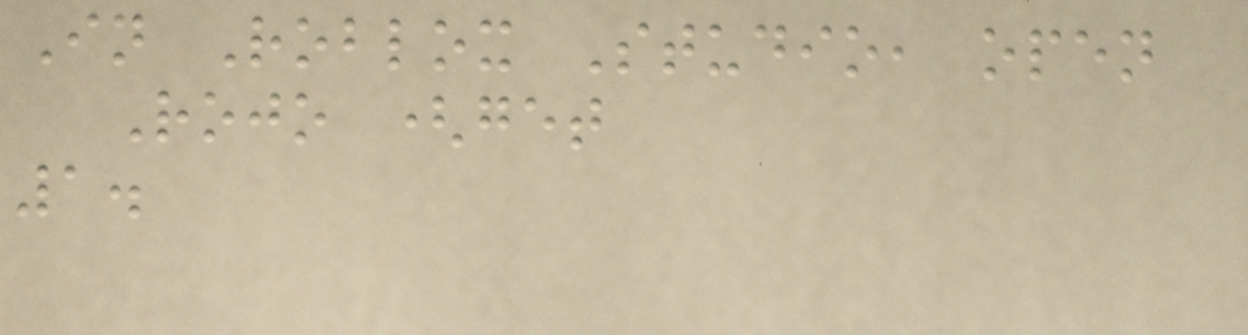In Roblox Studio, open
Rojo (get
1.
